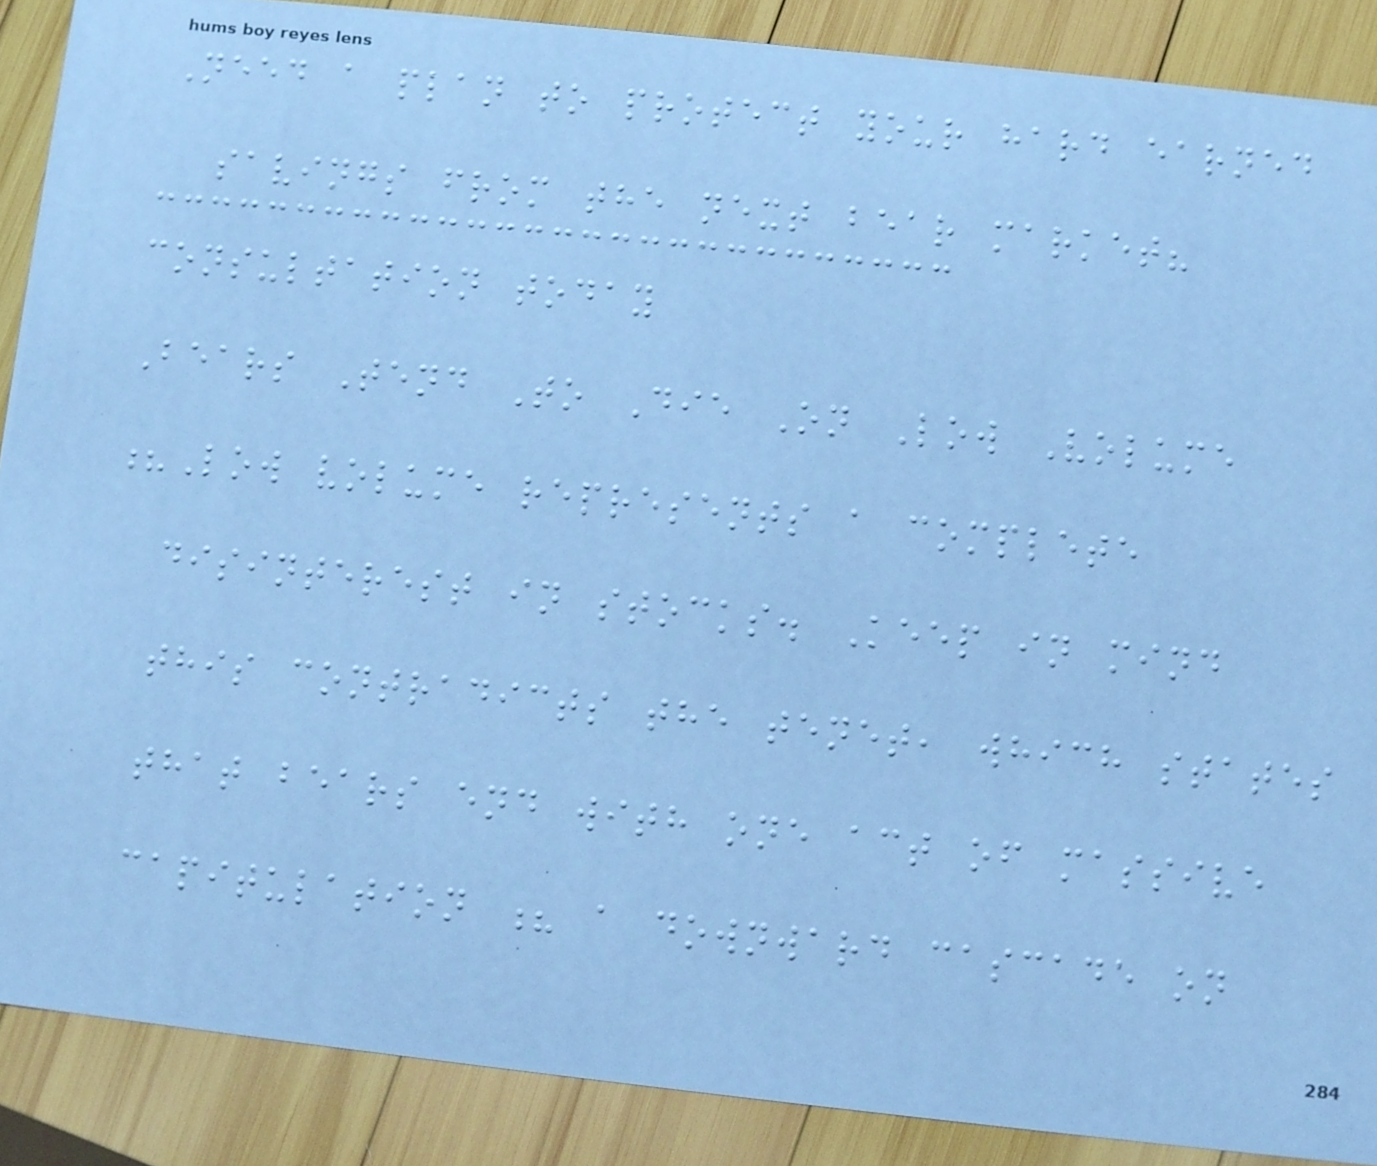Need a plan to protect your hard earned
savings from the next bear market?
consultation today
Bears Tend To Die On Low Volume
?Low volume represents a complete
disinterest in stocks. Keep in mind
this contradicts the tenet, which states
that bears end with one act of massive
capitulation ? a downward cascade on
